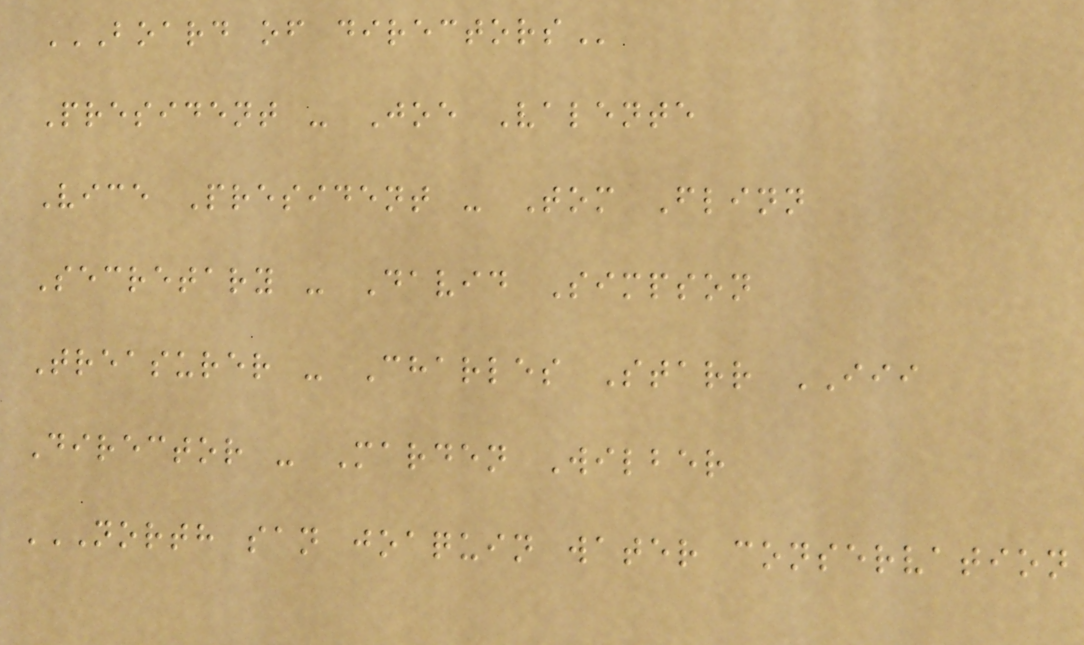BOARD OF DIRECTORS
President - Joe Valente
Vice President - Tom Flinn
Secretary - David Simpson
Treasurer - Charles Starr III
Director - Marden Wilber
NORTH SAN JOAQUIN WATER CONSERVATION
